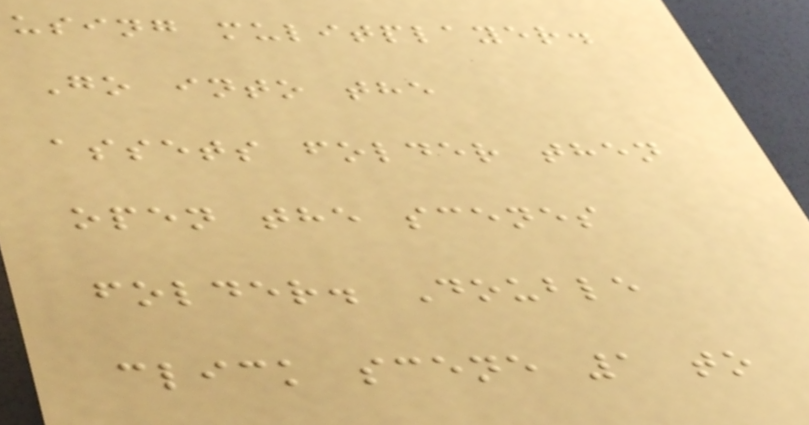using mulitplayer.
Go into the
assets folder then
open the scenes
folder. Double
click scene 1 to
